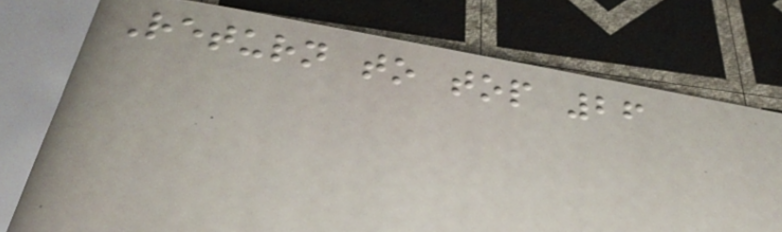Return to top 26
